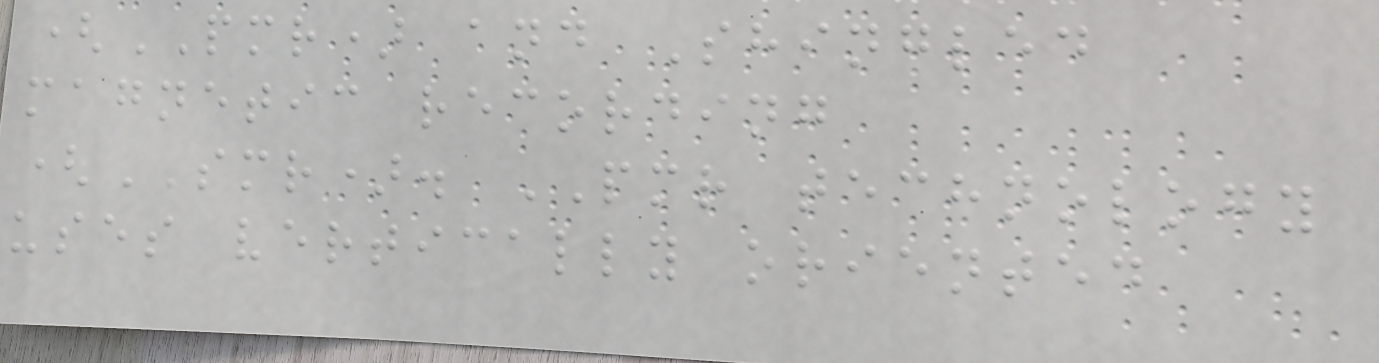(PMR) and Shingled
magnetic recording
(SMR). PMR technology
uses vertically oriented
